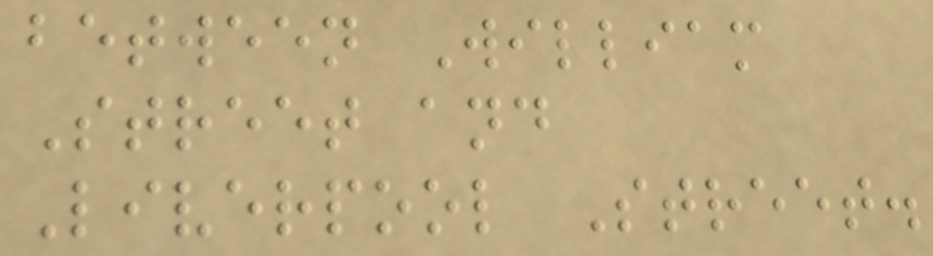between William
Street and
Liverpool Street.
